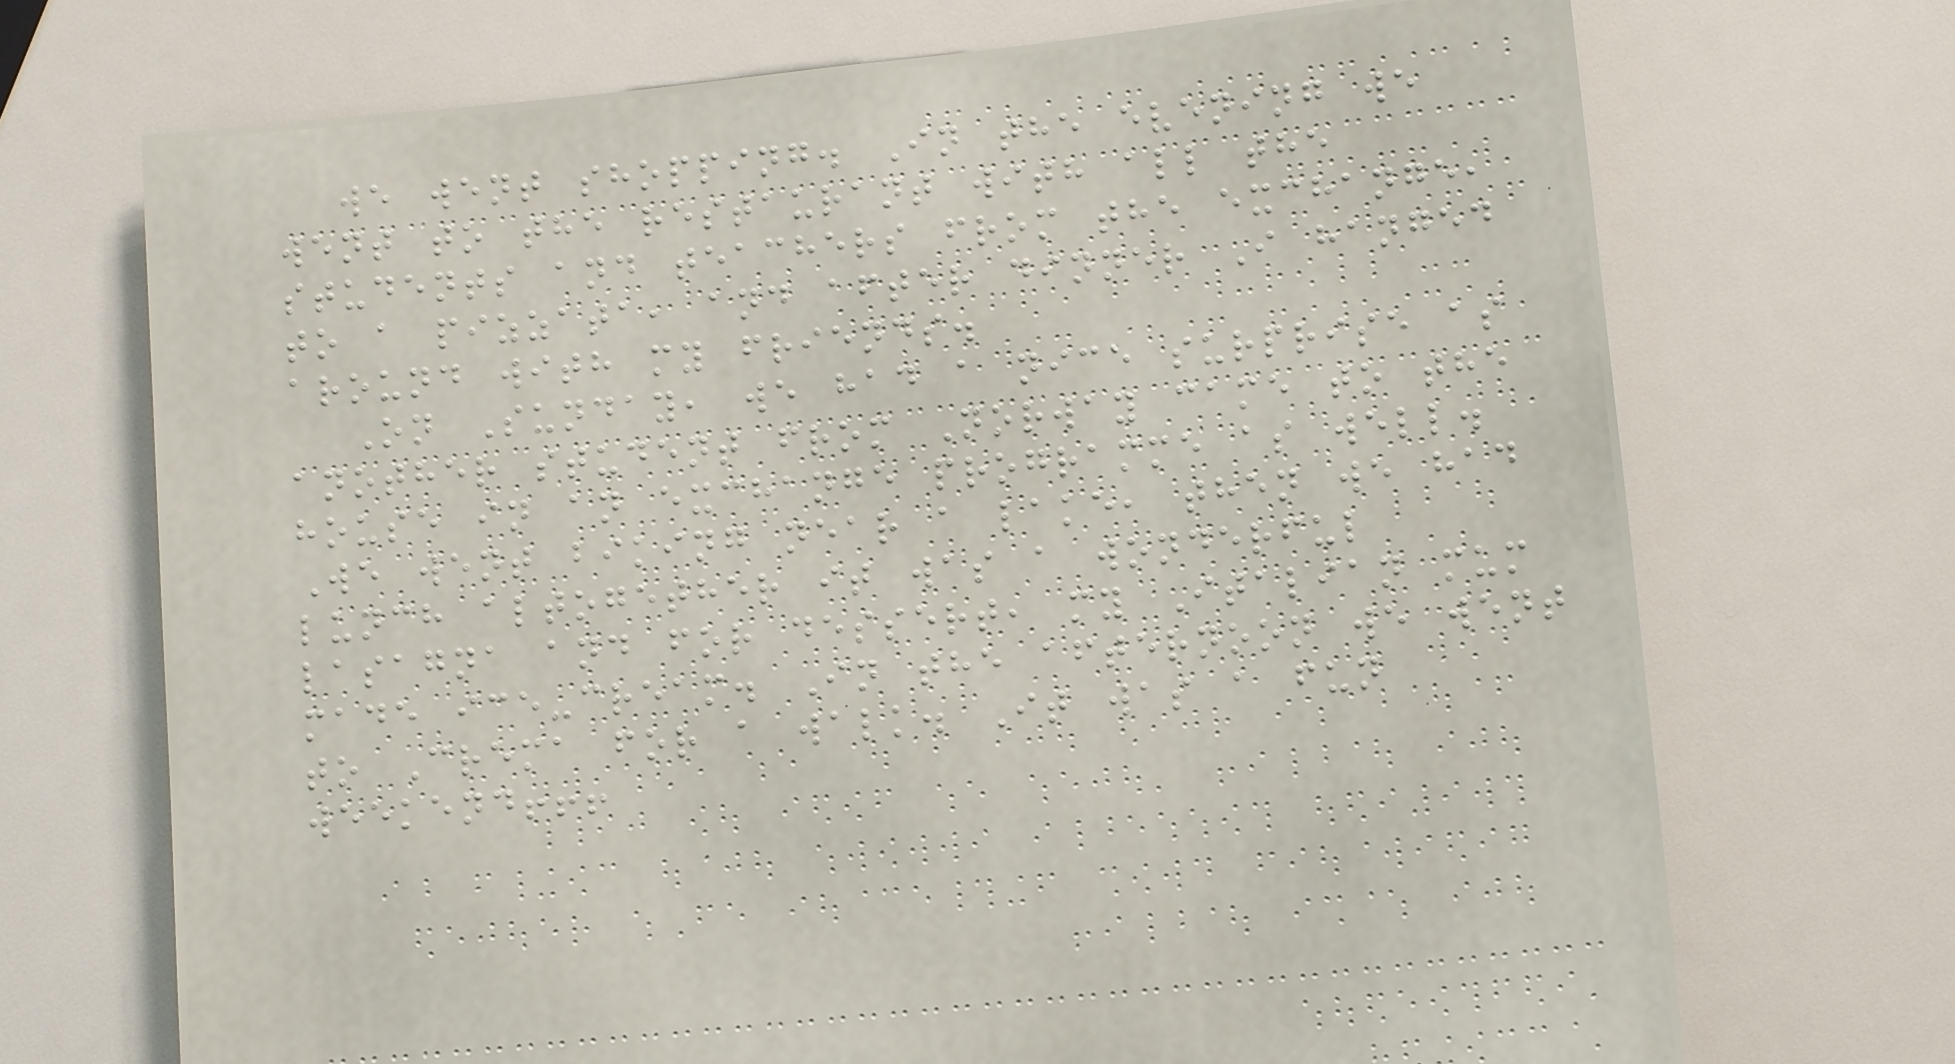we went shopping. In the evening we
went to the restaurant with all the
students and teachers from the exchange,
to a pizzata, and after dinner I hanged
around with my friends.
On Sunday, we had a nice surprise as
another student from Norway came to the
house in an exchange programme as well.
We went biking near a lake, then we had
lunch altogether it was a wonderful
lasagna and for dessert, my Italian mum
made ice-cream. In the afternoon we went
to Crema for a walk. It was a fun
weekend!!!
